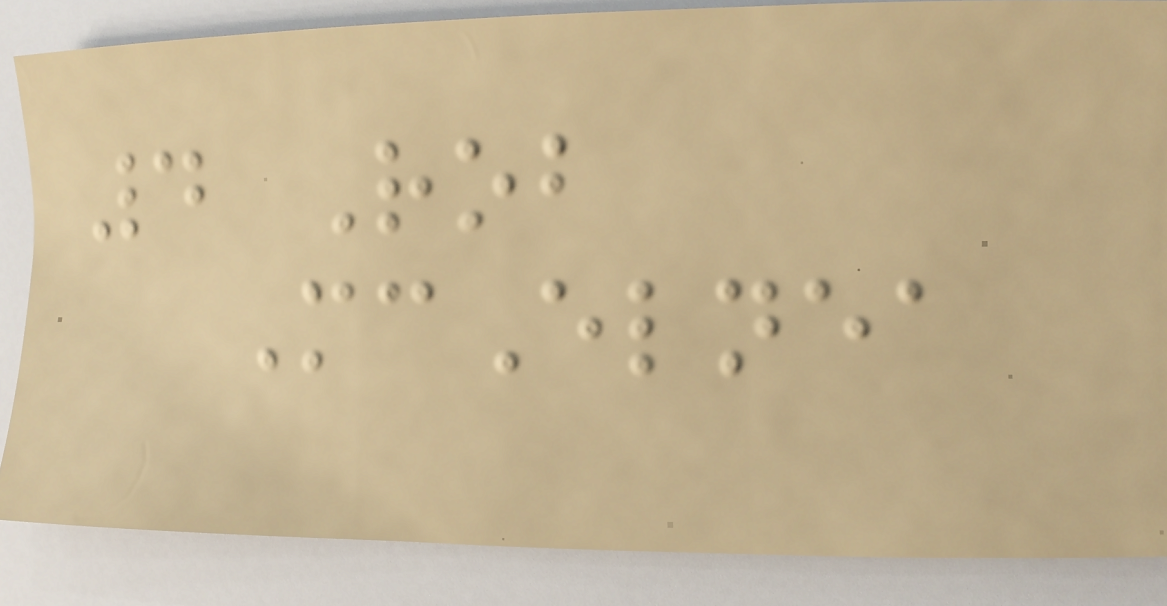4 Rob
McElnea
